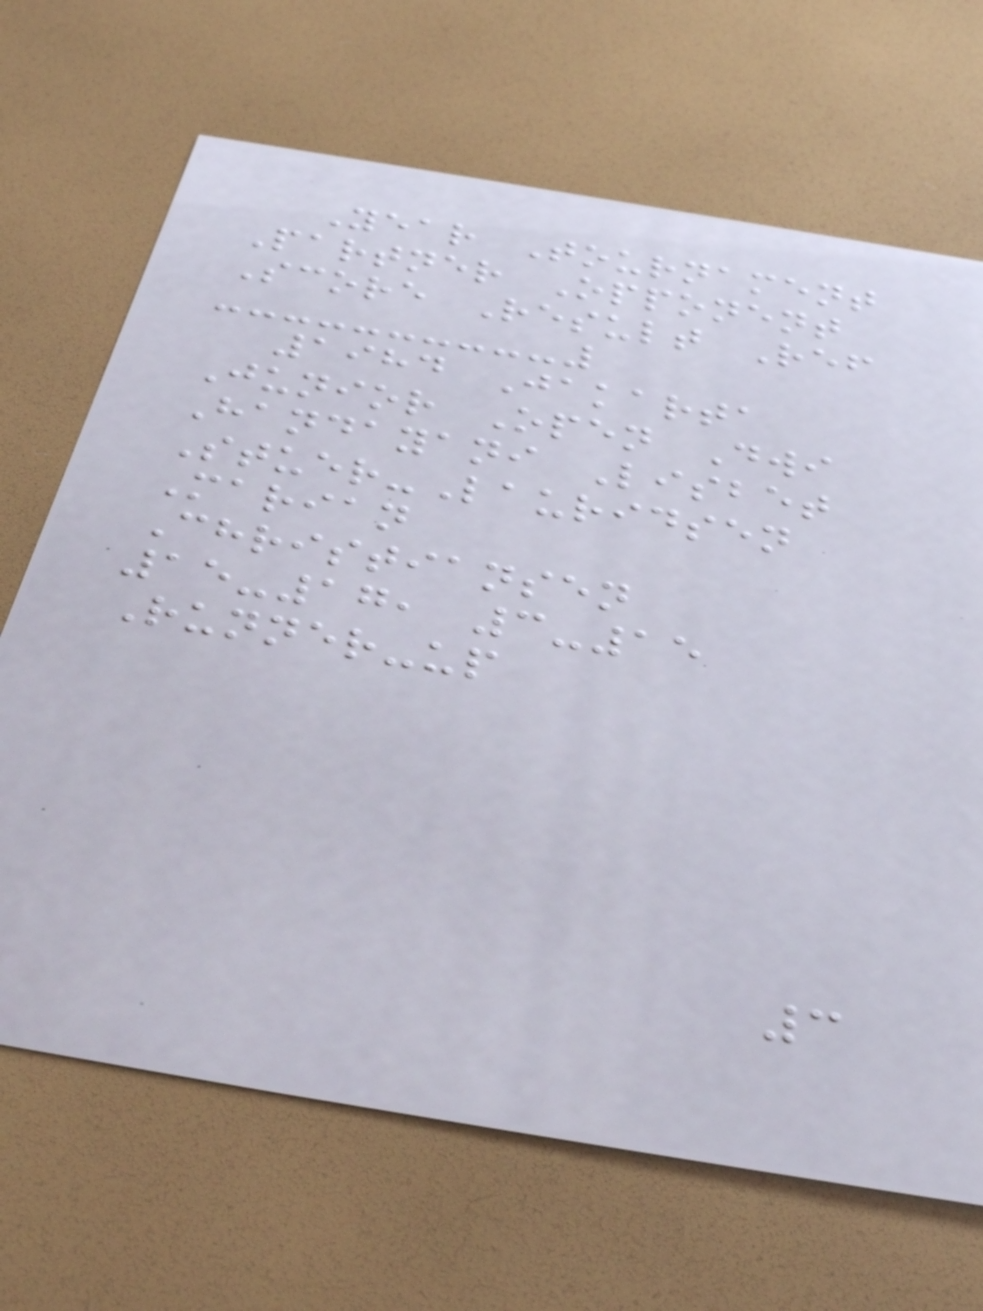Year Tournament
Partner Opponent
Score Result Ref
1984 Jakarta
Junior Open Dwi
Handayani Lisbet
Stuer-Lauridsen
Marian
Christiansen
15-17, 3-15
Runner-up
3
